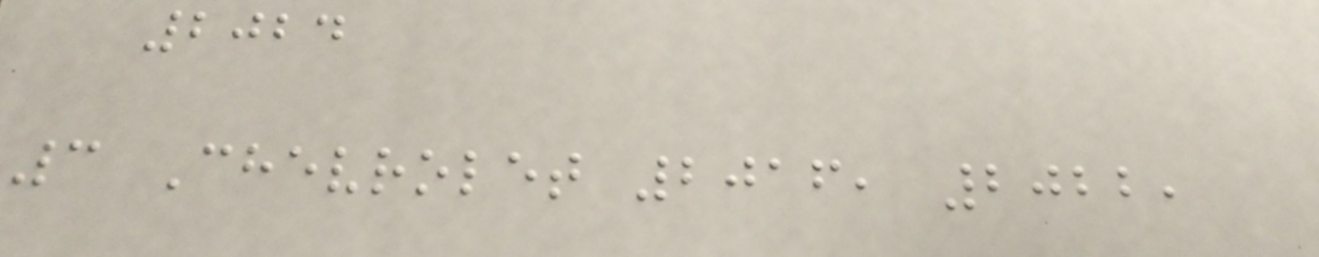2024
3 Chevrolet 2016, 2022,
